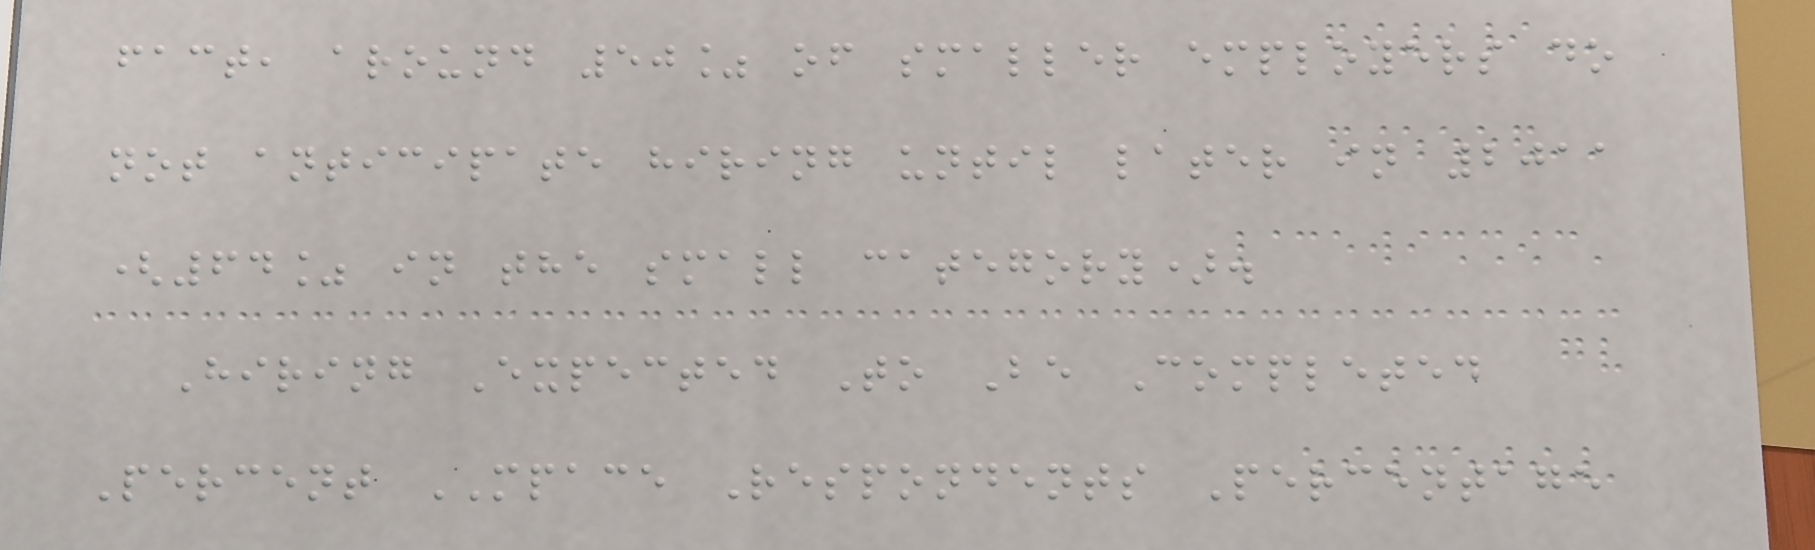fact, around 50% of smaller employers do
not anticipate hiring until later in 2011
(64% in the small category).
Hiring Expected To Be Completed
Percent MPACE Respondents Percentage
